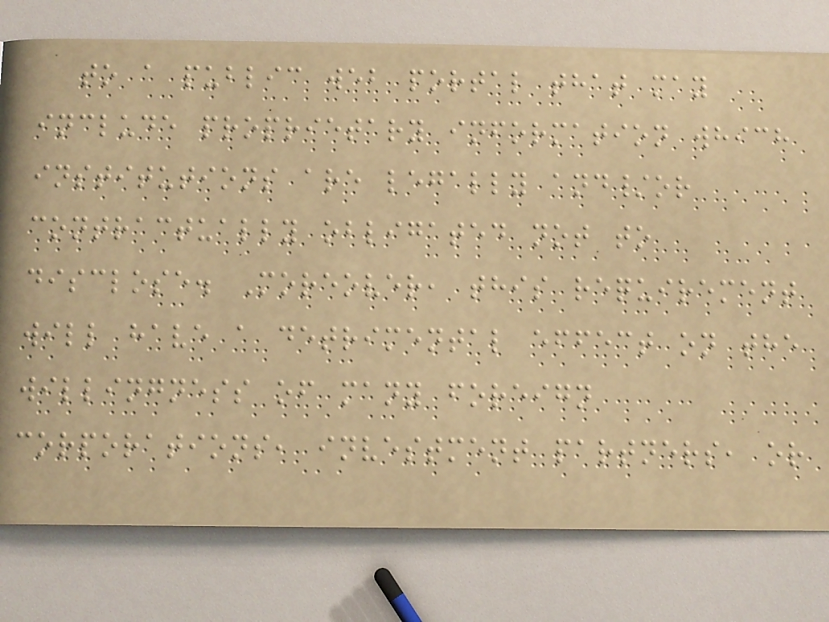to a public web portal that may
include proprietary information which
institutions are legally and/or
contractually obligated not to
disclose. Moreover, this requirement
will have a detrimental effect on the
willingness of many foreign
corporations, investment partners, or
